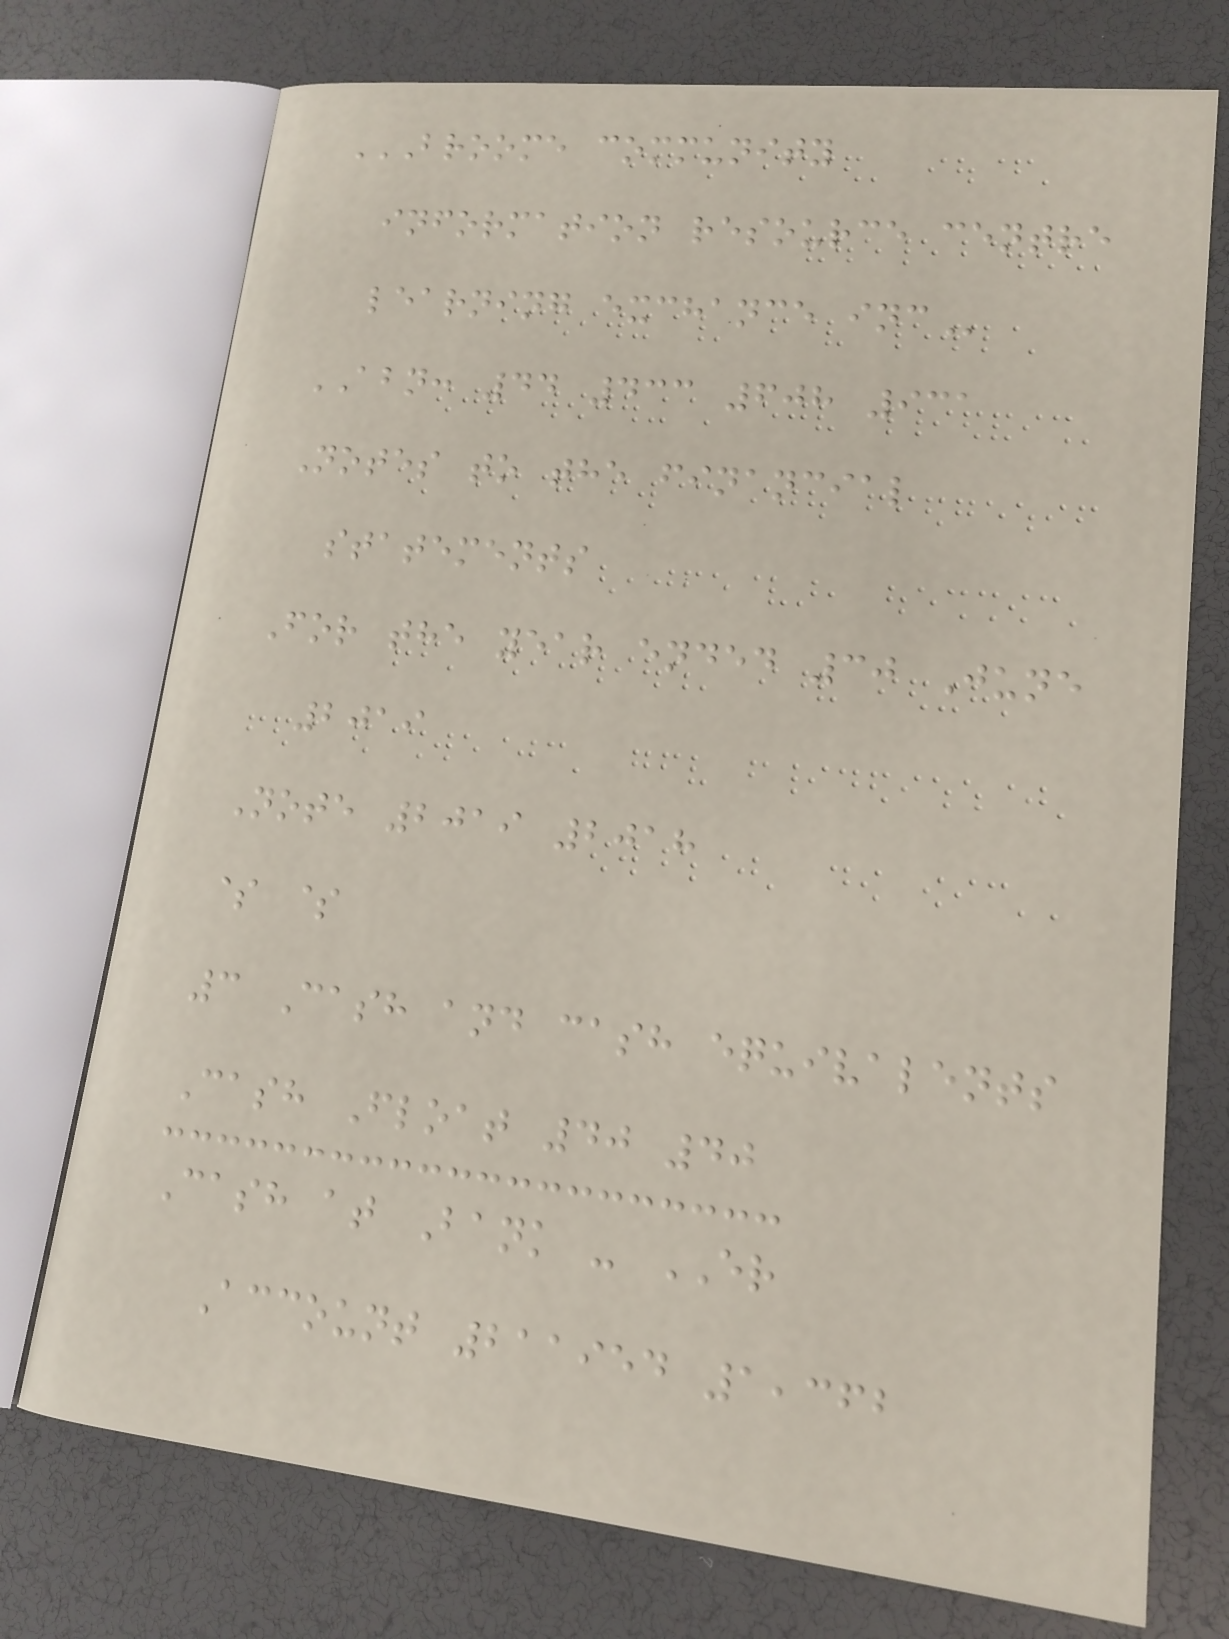BROOME COMMUNITY
INFORMATION RESOURCE CENTRE
LEARNING EXCHANCE INC
ABN: 44 433 608 931
Notes to the financial
statements
For the year ended 30 June
2019
Note 2019 2018
$ $
3 Cash and cash equivalents
Cash Float 40 40
Cash at Bank - ER
Account 211954 1,362
